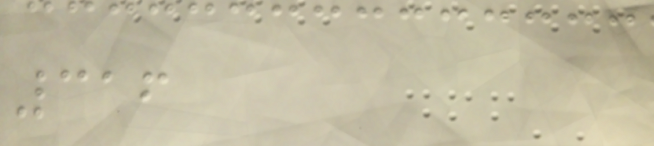316
